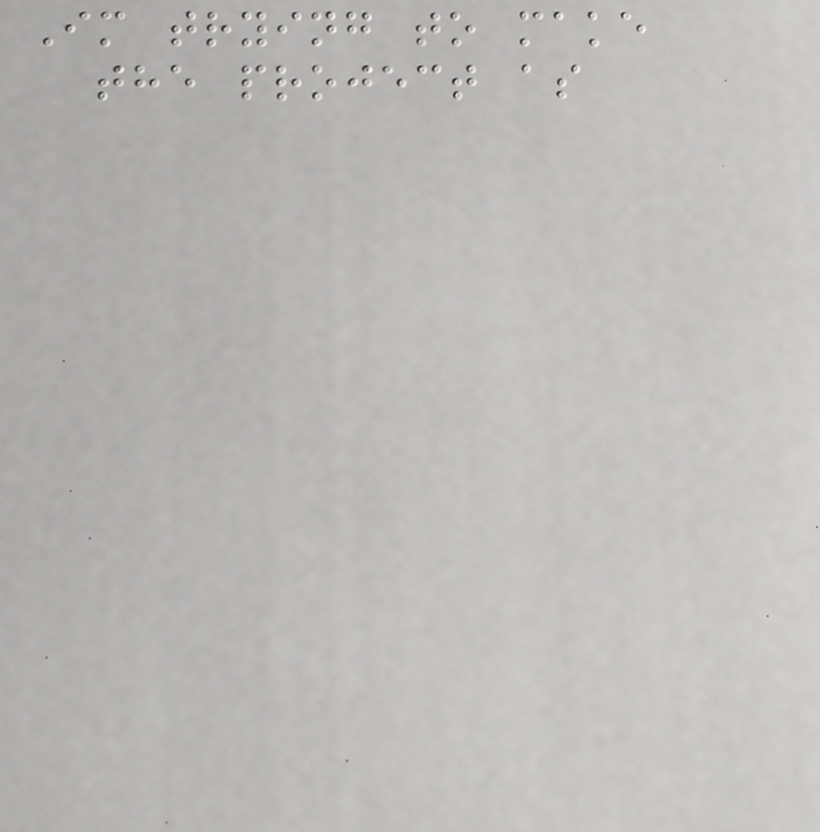Im trying to make
the project as
